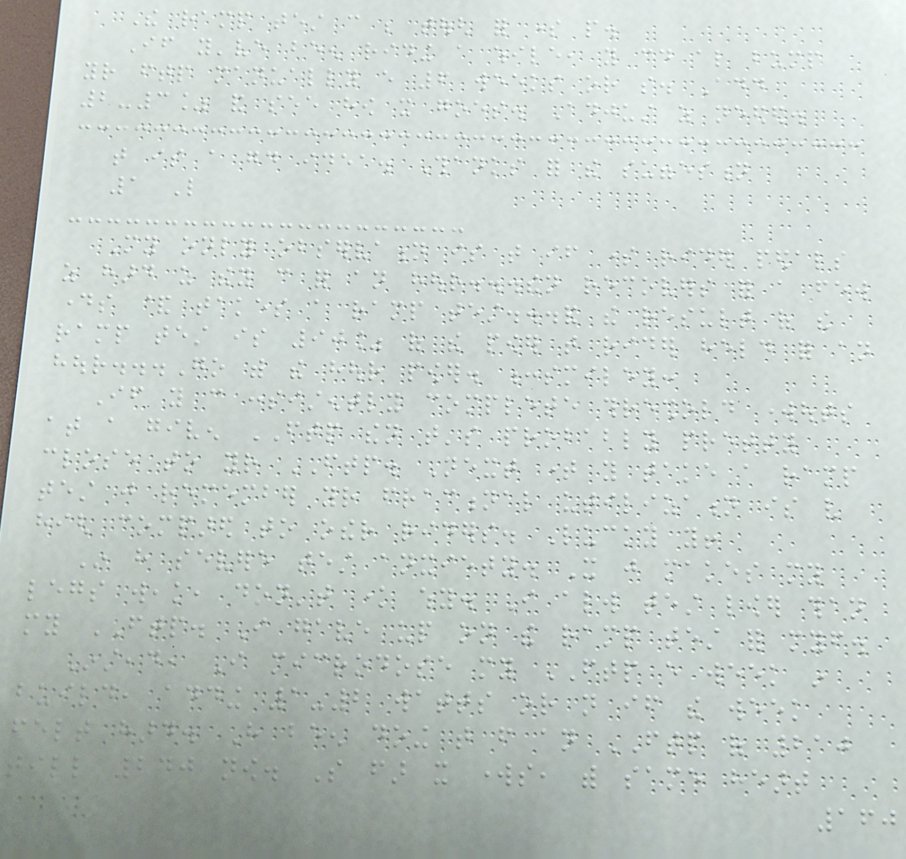The ramp test can be tough for some people.
If you've been riding a while, you could also bump
your ftp manually every 6 weeks or so. Add
2-3% and see how it goes. Adjust as needed.
that is a good idea. Thanks for the suggestion
1 Like
My only observation is that if some rider pedals
as hard as they can for an hour...then recovers for a few
days & takes a ramp test...and the result of the
ramp test is 90% of the power that rider held for an
hour...Go with the hour power. :smiley:
If you can consistently complete threshold workouts
at a given FTP then that's probably pretty
close to your FTP. Next time you take a ramp
test just remember your fractional utilization is very
high compared to other riders. Lucky you!
In have severe test anxiety. It just makes my
legs weak, don't know why. I always test lower than
my FTP. I gave up on the ramp test for myself.
Instead, I microdose my FTP every week in
build, adding 1-2 watts or not if the week
felt hard. Have been doing that from an FTP of 210
till 240 now. So far it works, with same heart
160
